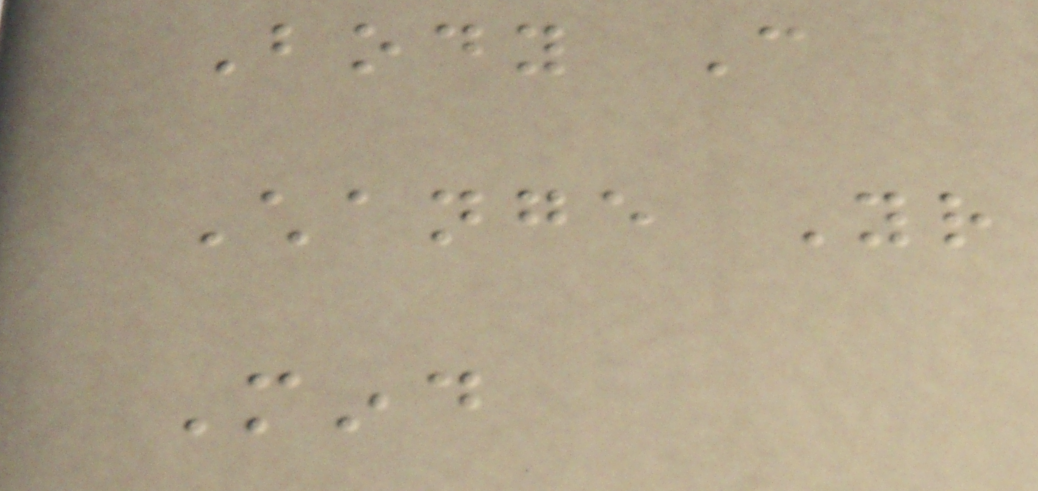Body Can
Change Your
Mind
